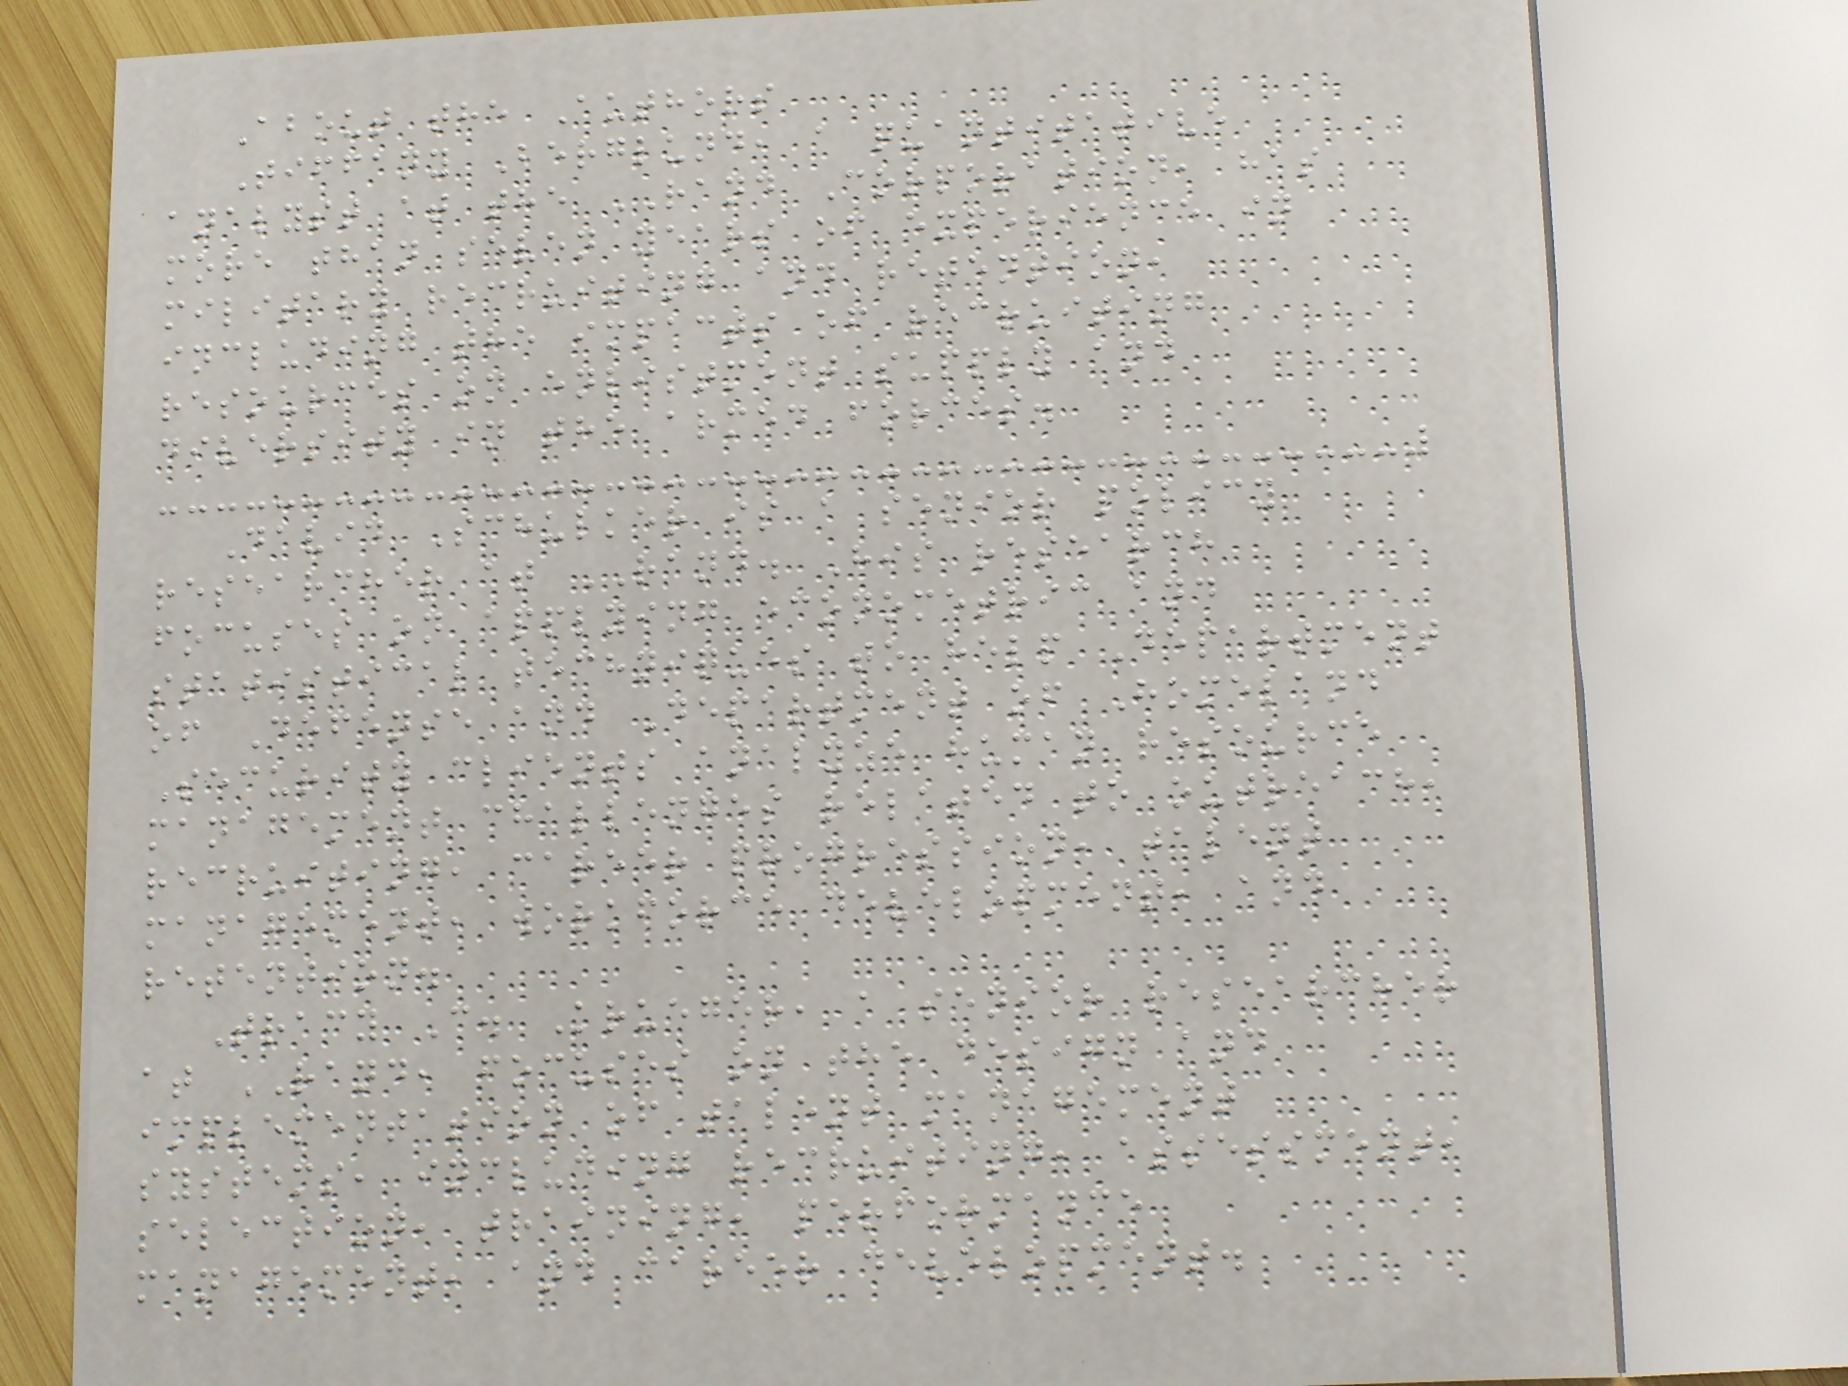About the Authors
Tiffany Berglund, a quantitative
analyst at the RAND Corporation, has
more than seven years of experience in
military recruiting and retention,
including the impacts of recruiting
resources on enlistment supply and
diversity in the armed forces.
David Schulker is a senior policy
researcher at RAND. His research
focuses on applying econometric and
statistical techniques to help Department
of Defense and Department of Homeland
Security clients analyze human resource
management challenges related to outreach,
recruiting, career progression, talent
management, workforce development, and
retention.
Tracy C. Krueger, a senior researcher
at RAND, focuses on the design and
implementation of talent management
systems, including recruiting, assessment,
selection, training, performance
management, and career development.
